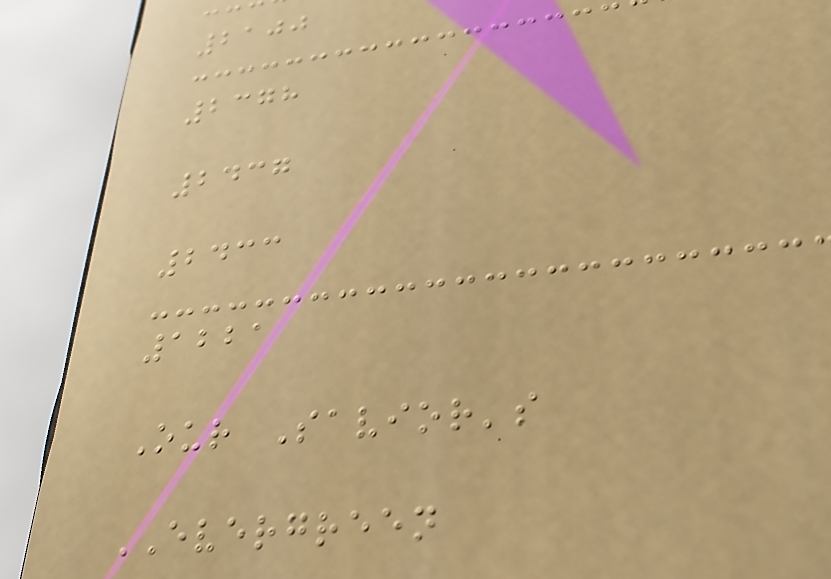2100
2378
2437
2433
1221
Our Savior's
EVERGREEN
